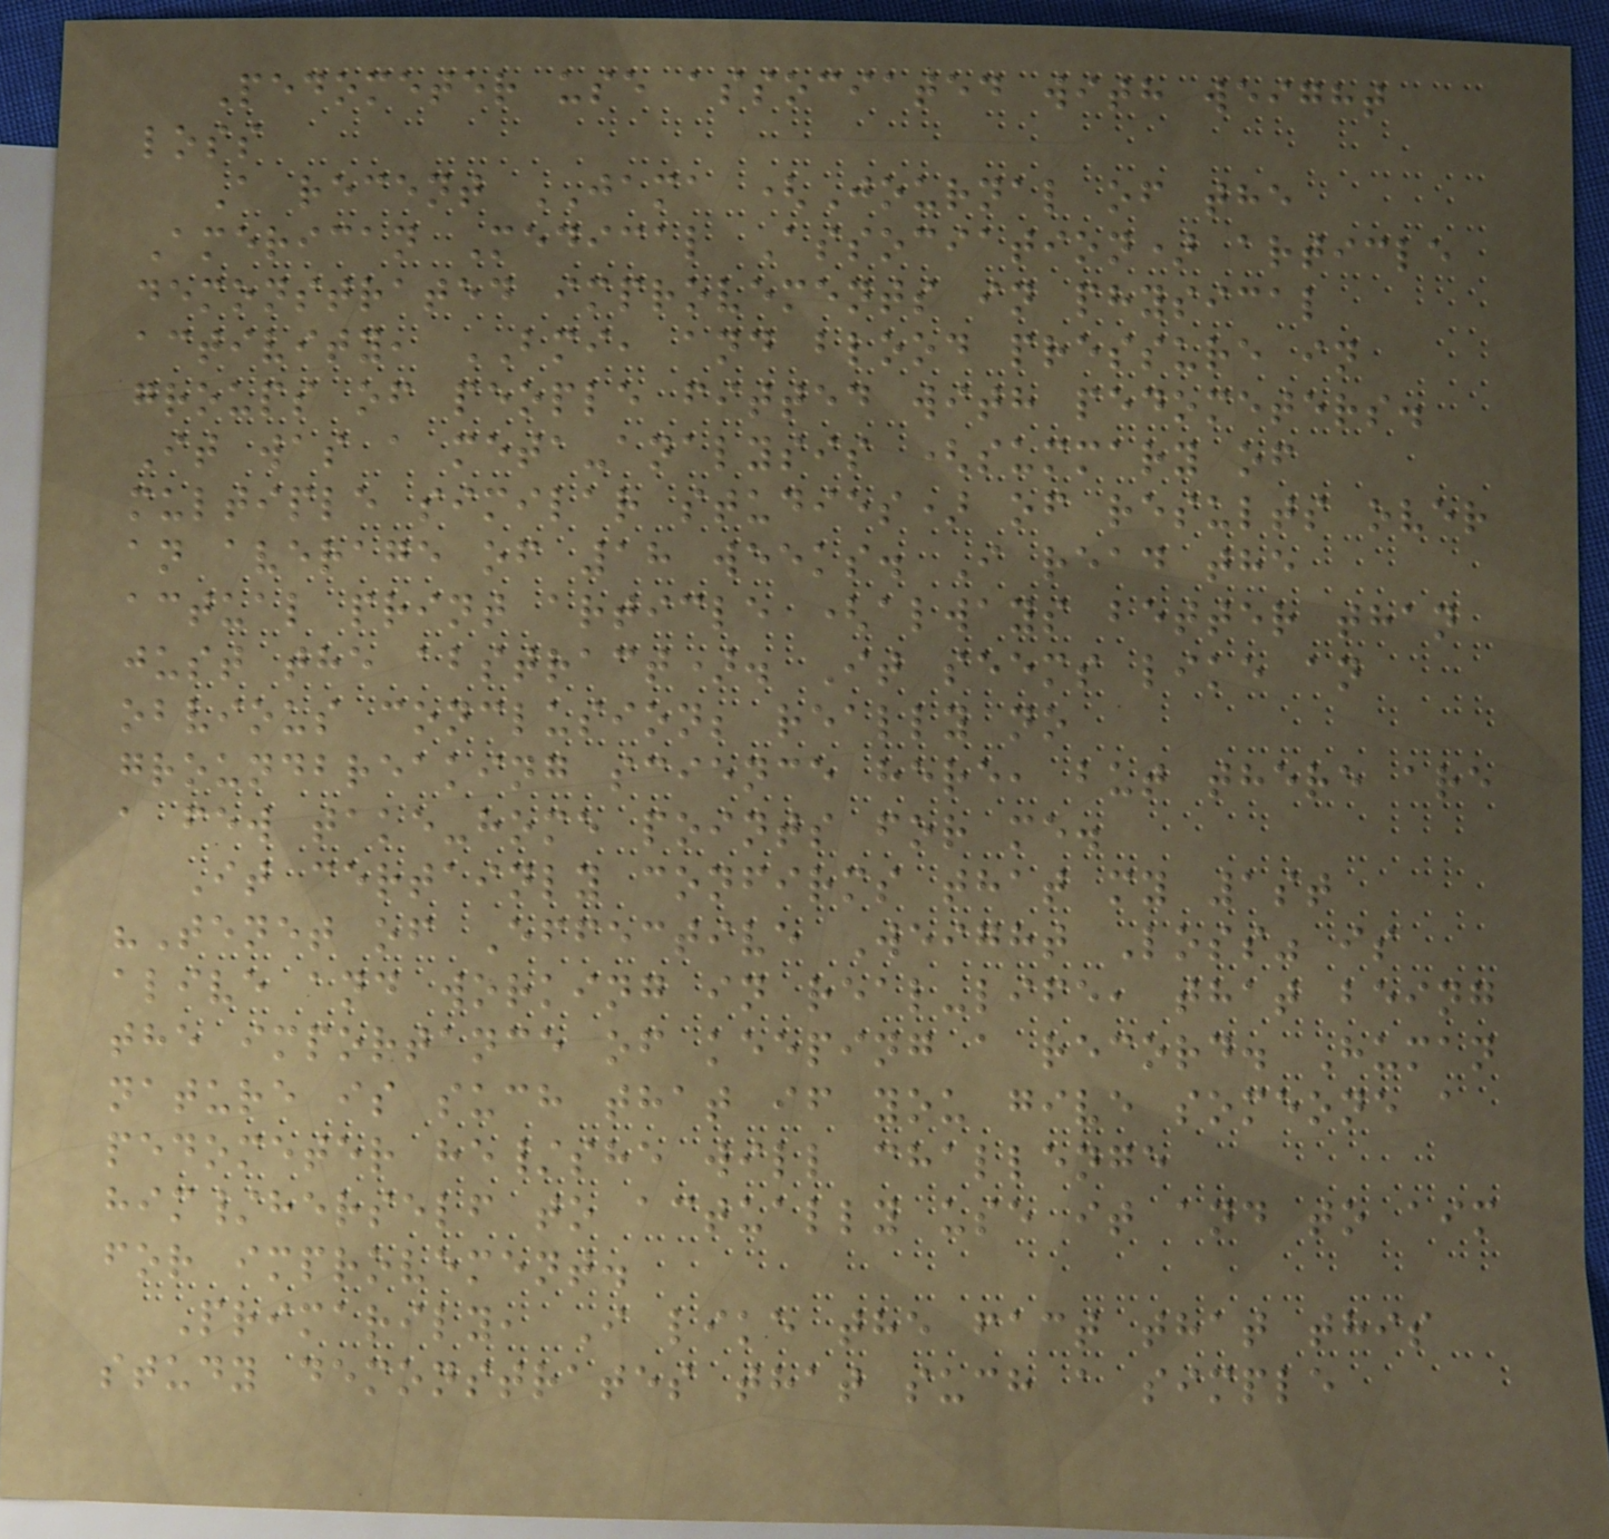Pedometer use associated with weight
loss
A recent JAMA (Journal of the
American Medical Association) article
demonstrated improvements in physical
activity, BMI, and blood pressure in
groups of people fitted with pedometers.
It was a meta-analysis (summary of
multiple similar studies) of results over
an average of 18 weeks. I read the
actual print article (always better than
just the abstract). It seems like an
obvious conclusion; really no
groundbreaking science here, but there are
a few take-home points for me.
It certainly confirms that my 1st
"Tenet of Effective Weight Loss" is
alive and working in real-life, that being
the importance of keeping a record. Human
nature is such that if you give someone a
pedometer he/she will challenge
him/herself to actually use it and to aim
for improvement.
Primarily, I like the fact that this
study demonstrates that such a simple
